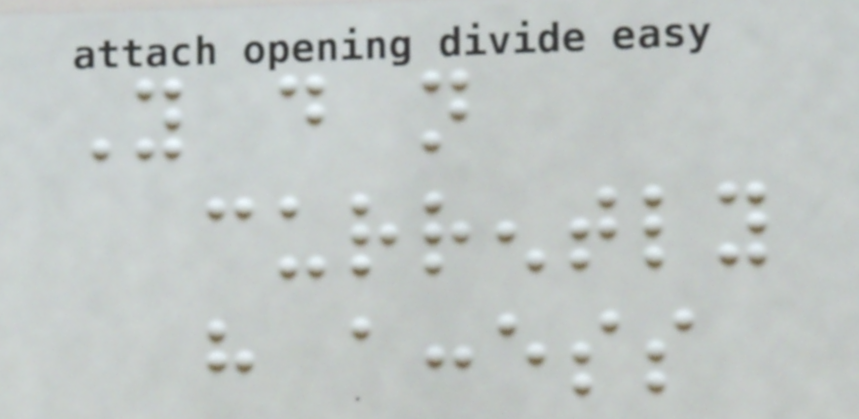You do not
currently
have access
